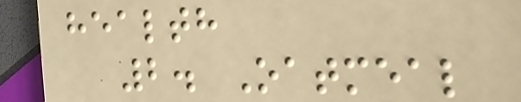health
2. Oatmeal
